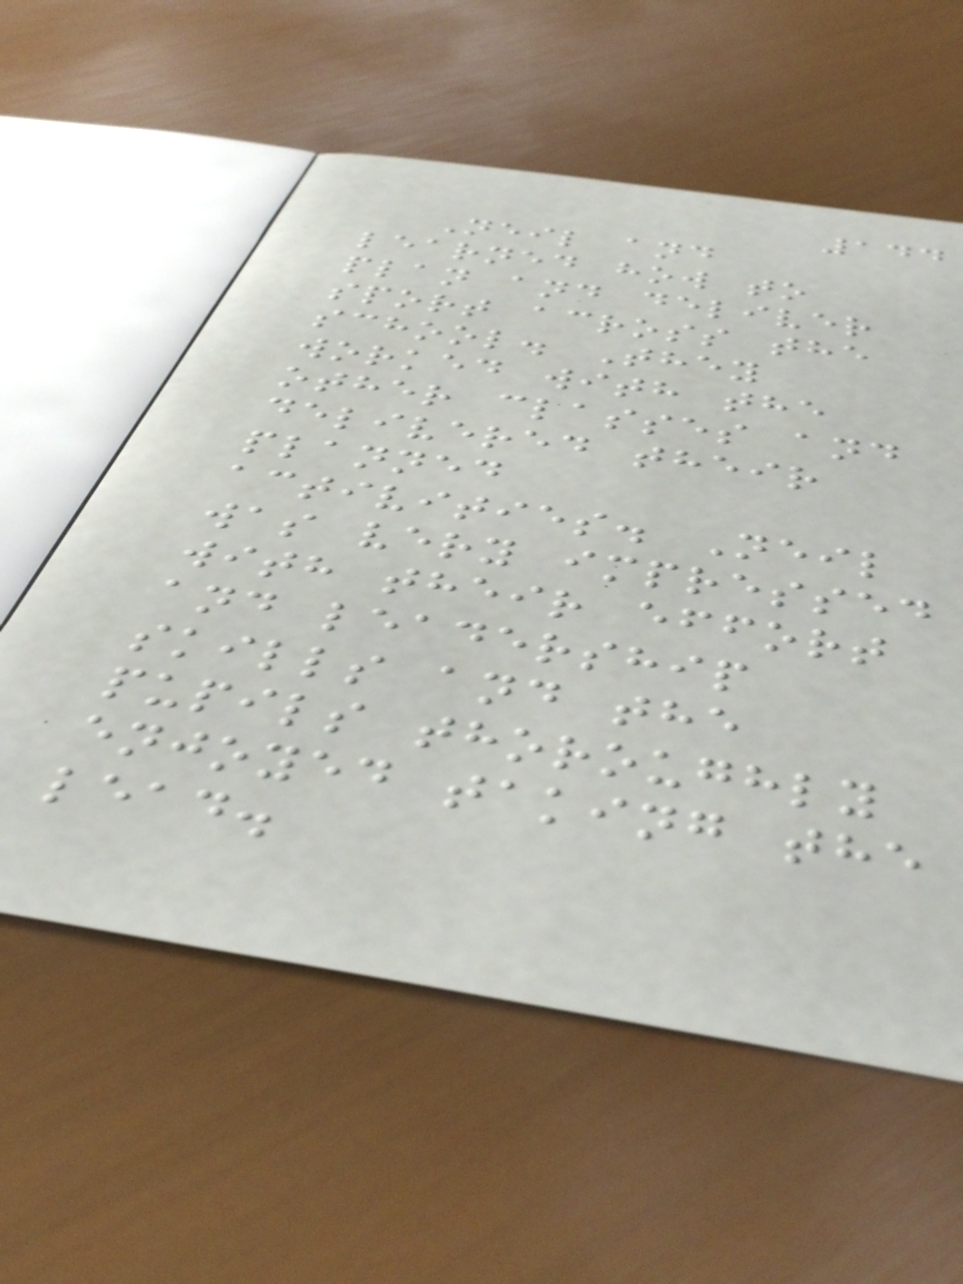144
Neil and
learned how to
plan and deliver
sport across the
school. They
worked with the
other classes and
delivered their
planned
activities. Neil
was very impressed
with their effort
and leadership
skills and the
pupils thoroughly
enjoyed taking the
lead.
